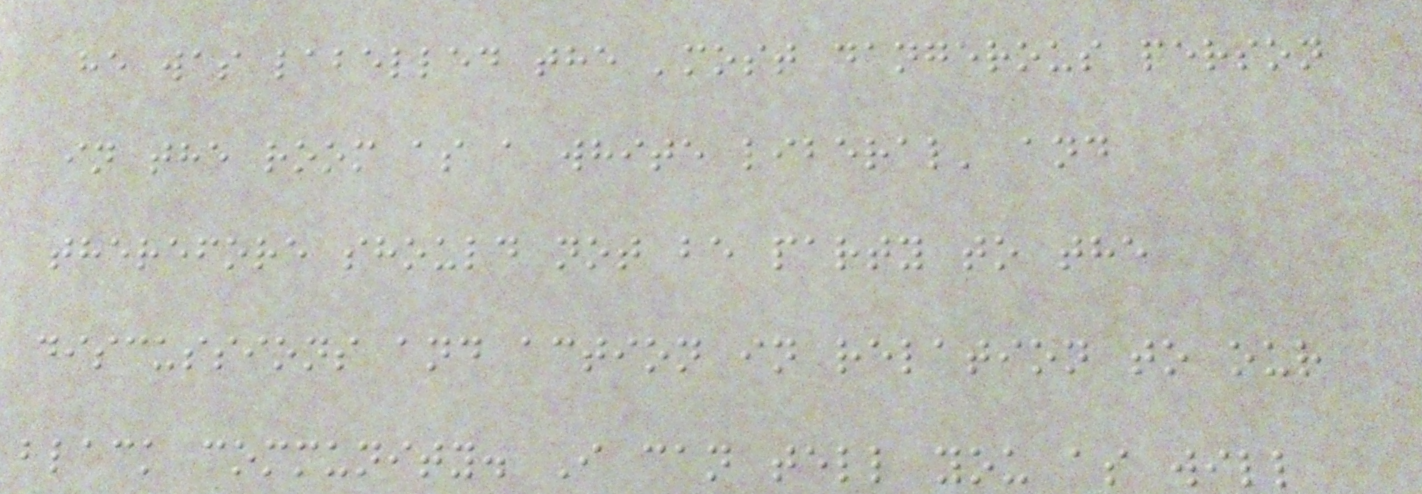he was labelled the 'most dangerous person
in the room as a white liberal' and
therefore should not be party to the
discussions and action in relation to our
black community. I can tell you as will
